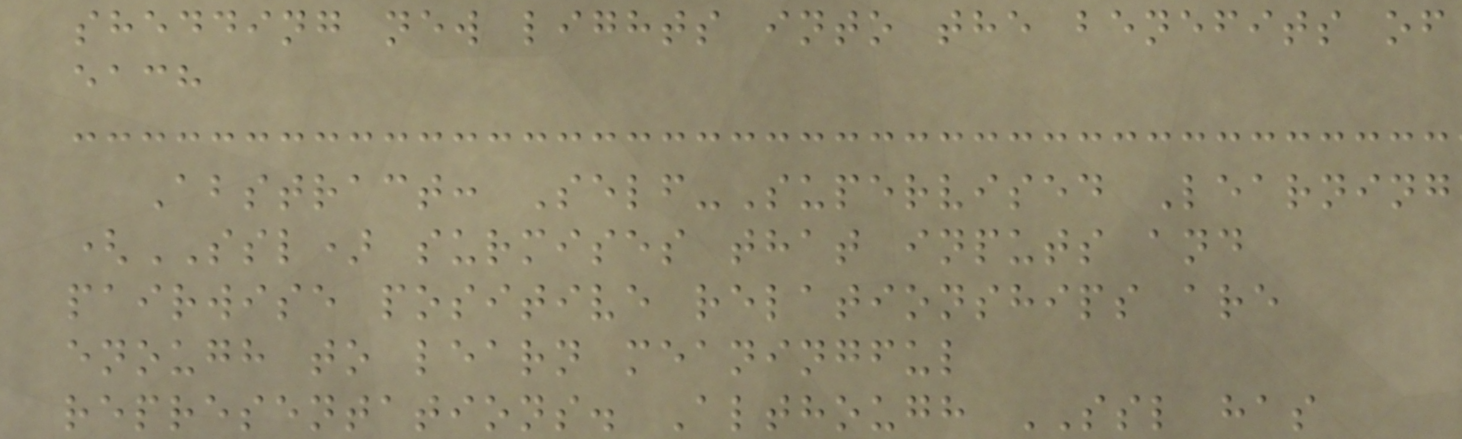shedding new lights into the benefits of
each
Abstract: Self-Supervised Learning
(SSL) surmises that inputs and
pairwise positive relationships are
enough to learn meaningful
representations. Although SSL has
